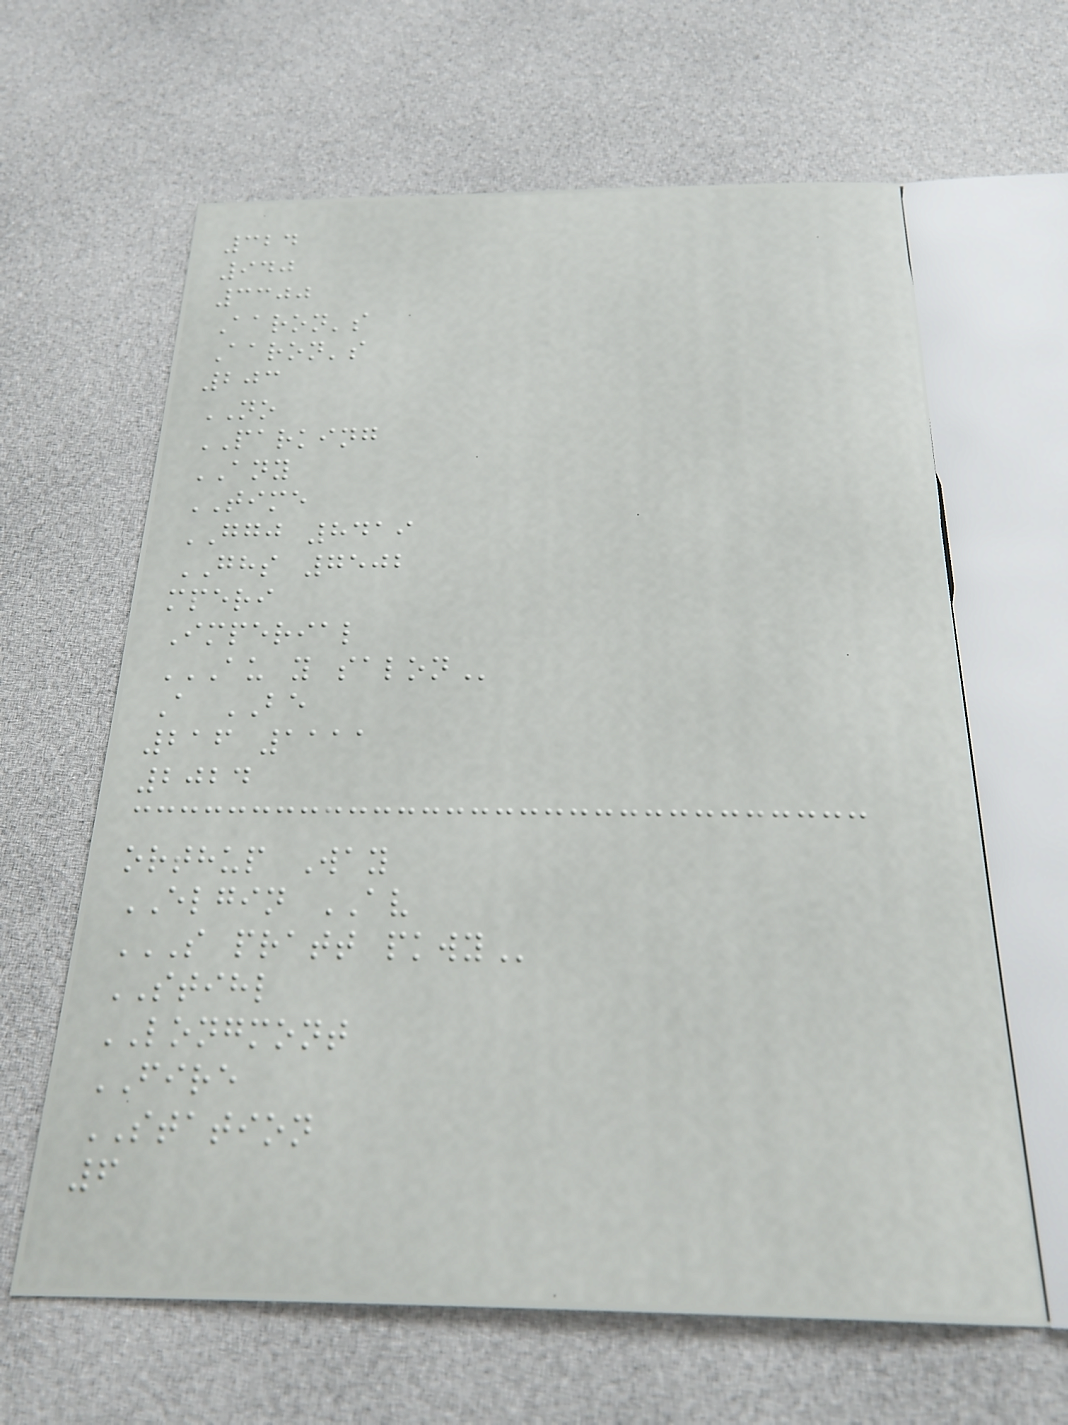324
940
3300
Aaron's
Aaron's
203
NO
PARKING
ANY
TIME
GGJ 8419
GHS 7502
mperi
Imperial
AU Y SALON
A BE
216 1111
2024
orthup Way
ELGIN AV
S PRATT PKWY
STIHL
LONGMONT
FIRE
STATION
6
